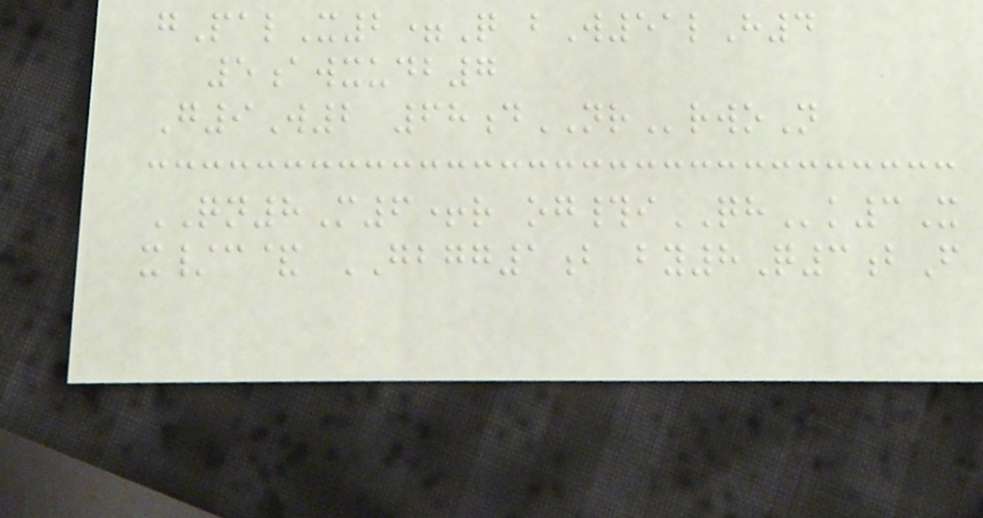gPalX2=Q bW51lH4
5awxudb7
G9W2 68dNRrwoN
QN8M6+r og#iQHk3X
x/c& GBGG1b by8Q3bF
